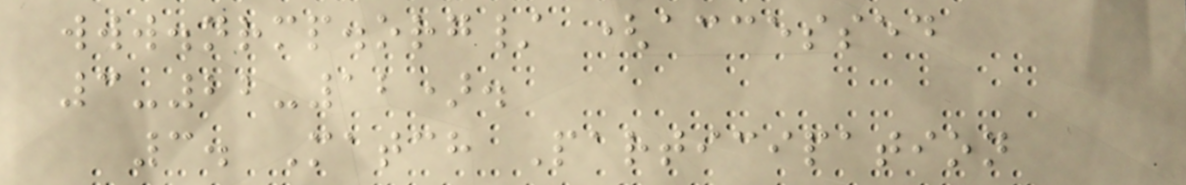www.nrmp.org/ (accessed
3-22-12).
3. Match Participation
